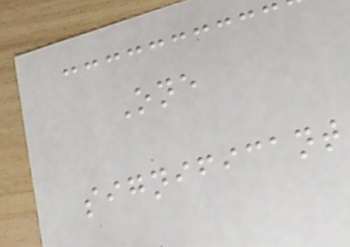One
significant
